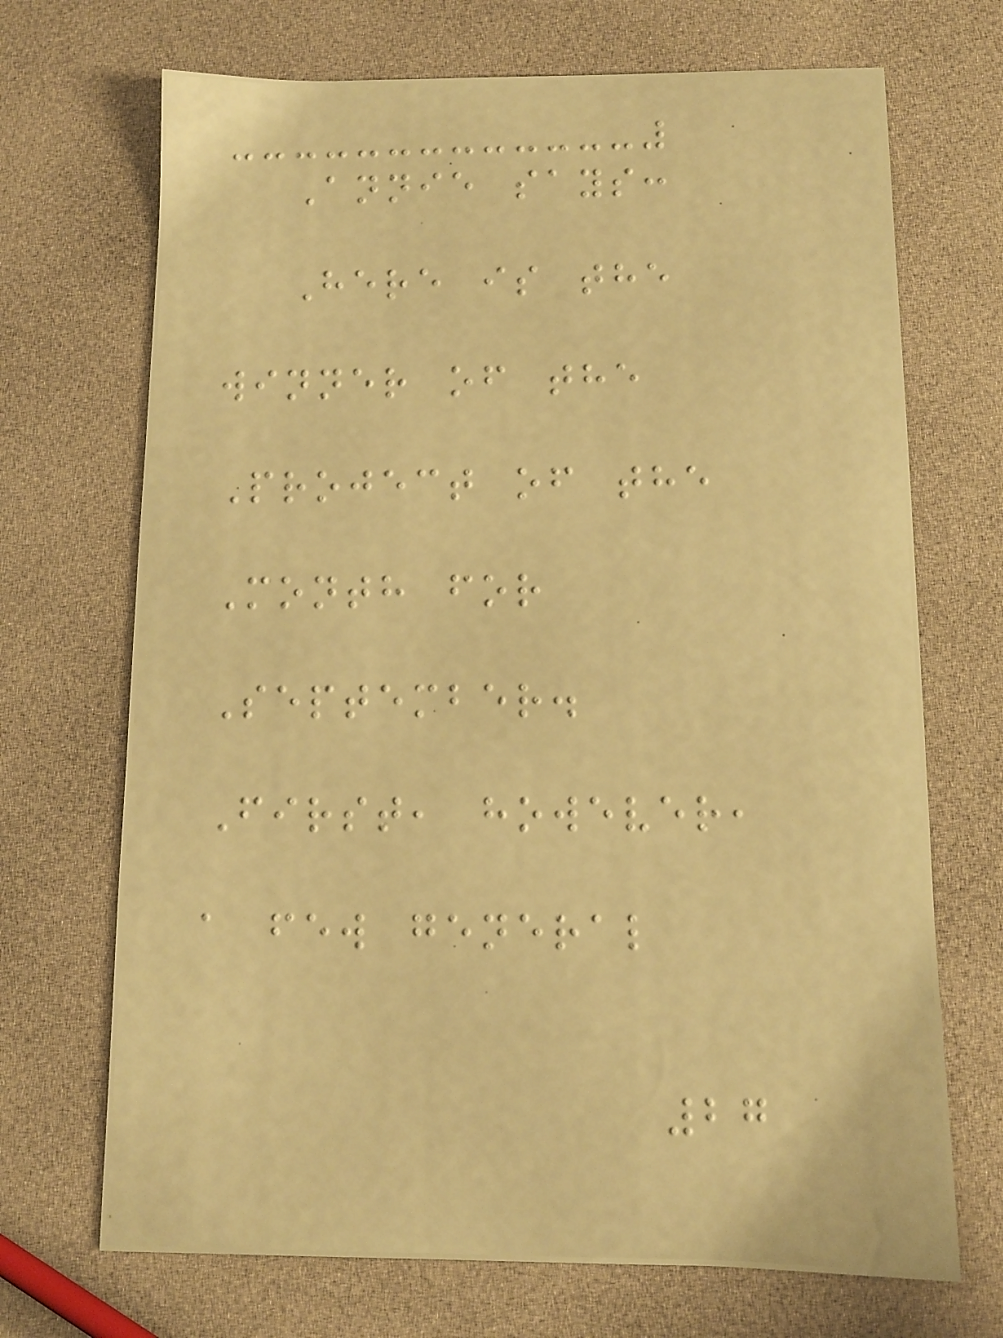Annie says:
Here is the
winner of the
Project of the
Month for
September.
First, however,
a few general
27
